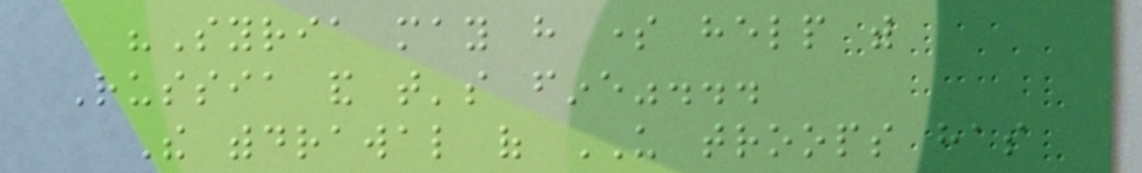"Syria may have some help with
Russia and that's fine"...
The withdrawal of US troops has
